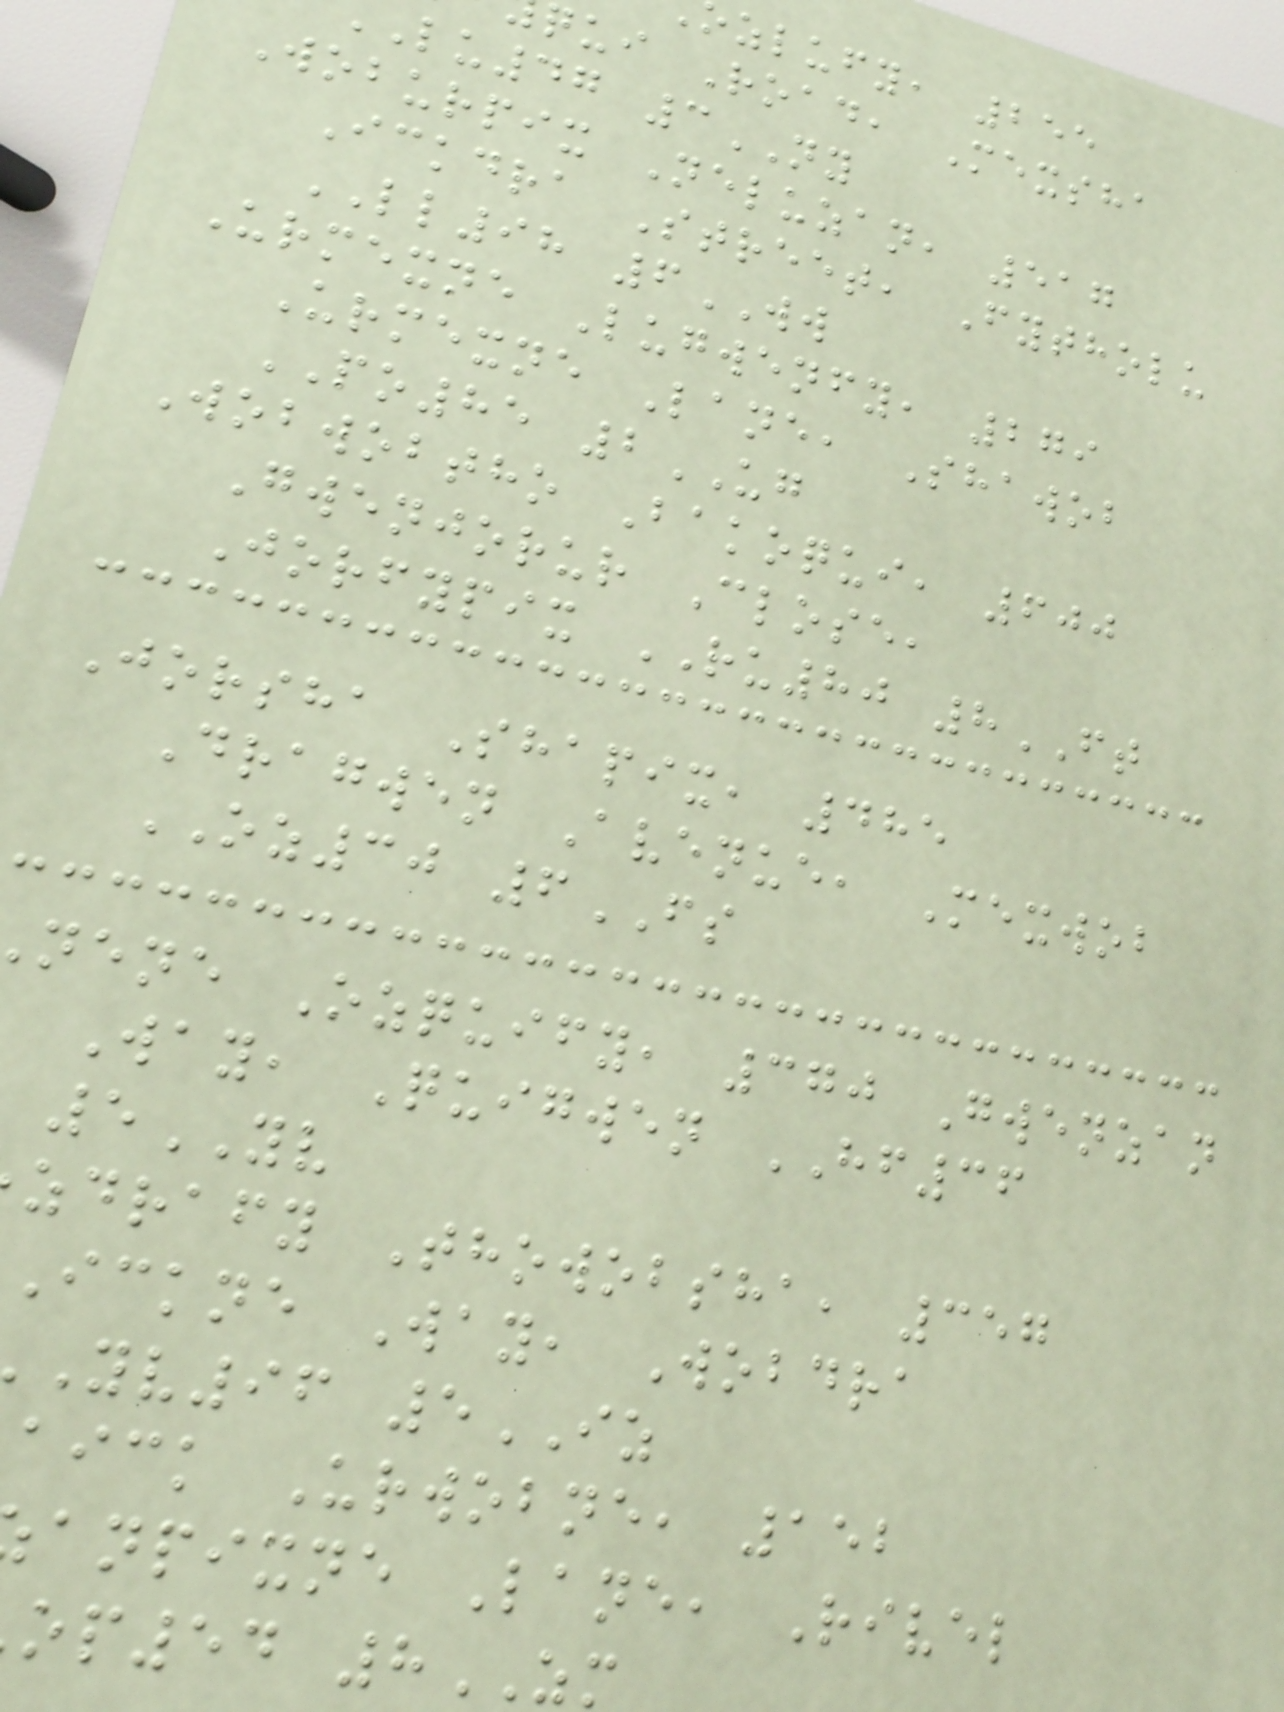zlufy, 255
qui Road, Mexsha
lu47 3NY
Woburpix Neluzan, 517
Ickdra Street, Fytholu
LL98 6WW
Urmexne Lugwenfy, 279
Urmexne Lane, Shawob
PO85 2UG
Wobwobtho Bakoqui, 600
Gwenjorur Close,
Jorfypix RU80 8FT
Jorsha Shapix, 485
Dragwen Avenue, Mexwob
OZ30 6FS
nene Ozquify, 370 Gwenzan
Way, Quigwen HF36
5YV
zdrafy Thowobsha, 357
Ickne Way, Wobdra
yv96 5IZ
aick Urwobne, 152
anpixne Lane, Rivel
op54 8ZM
